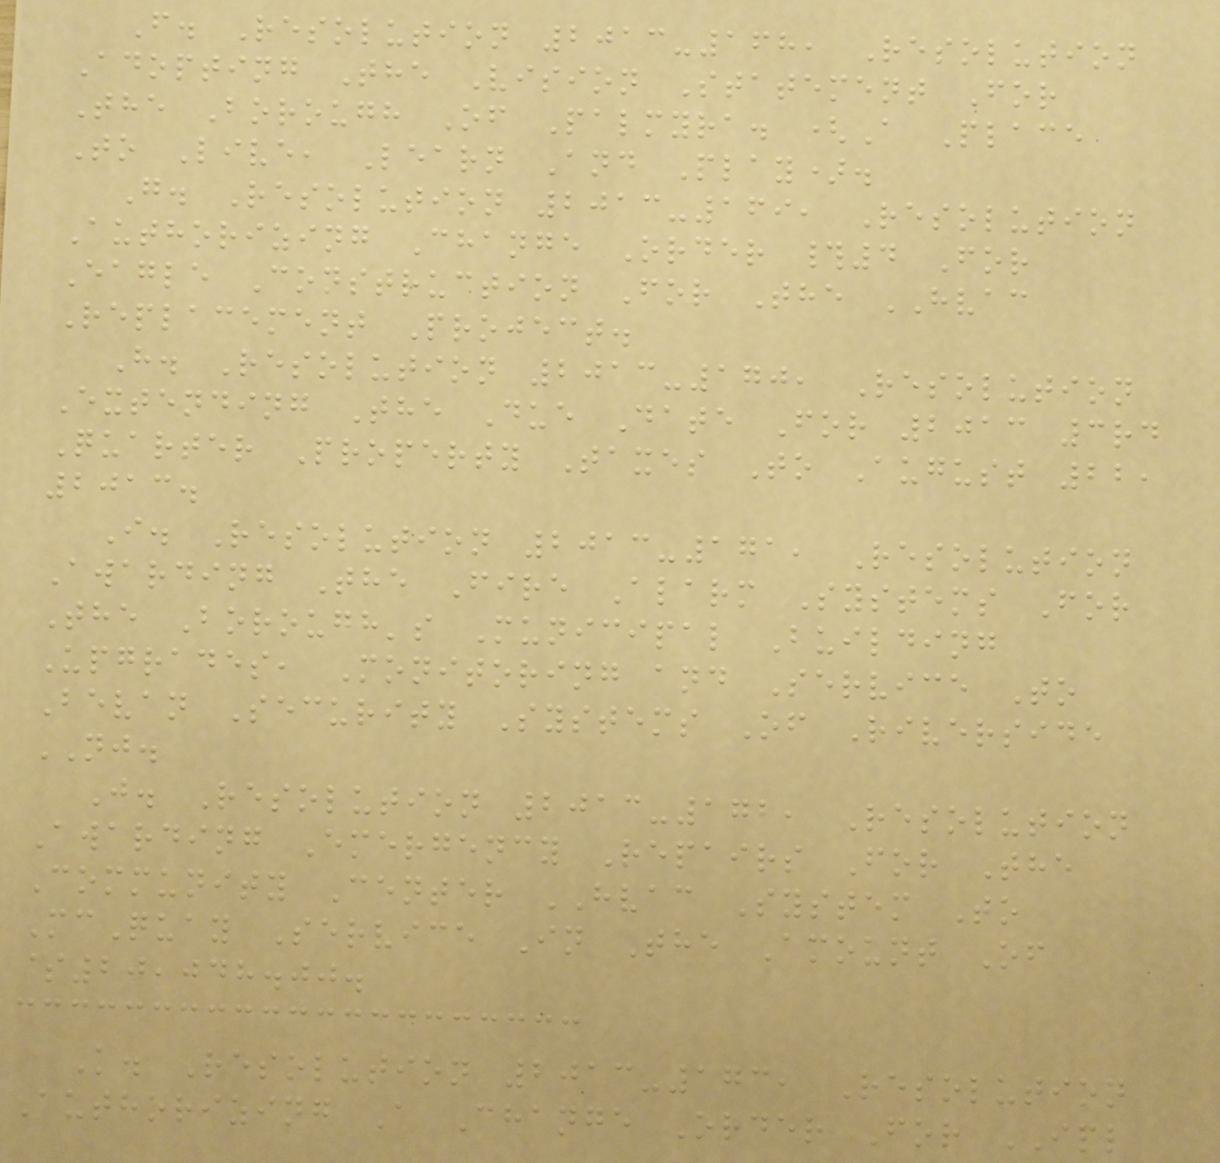F. Resolution 2013-168, Resolution
Adopting The Vision Statement For
The Borough Of Palmyra. (A Place
To Live, Learn And Play).
G. Resolution 2013-169, Resolution
Authorizing Change Order #4 For
Eagle Construction For The HVAC
Replacement Project.
H. Resolution 2013-170, Resolution
Extending The Due Date For 2013 3rd
Quarter Property Taxes To August 22,
2013.
I. Resolution 2013-171, Resolution
Awarding The Fire Alarm Systems For
The Borough's Municipal Building
Upgrades, Monitoring and Service To
Bevan Security Systems Of Riverside
NJ.
J. Resolution 2013-172, Resolution
Awarding Emergency Repairs For The
Community Center HVAC System To
McQuay Service In The Amount Of
$20,048.00.
K. Resolution 2013-173, Resolution
Authorizing A Change Order For IPL
